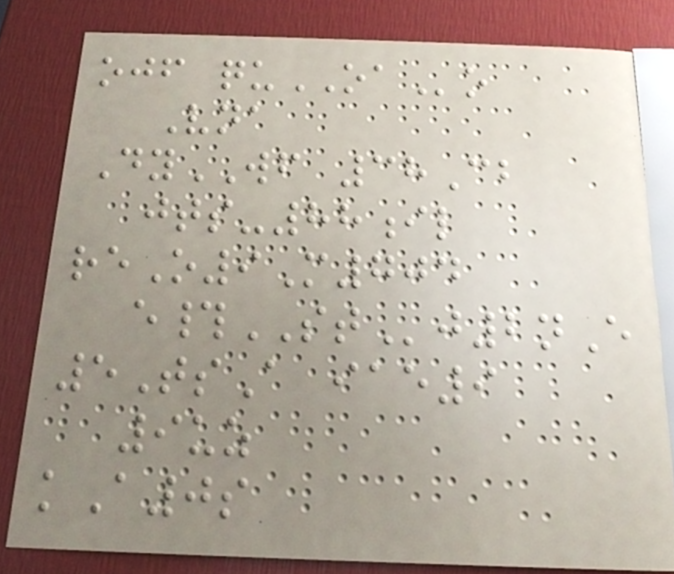ojf quOAo
Vna
DyWF 38Cb
jts-88il
reO9M704
e#STj2nE
5TsA iae9
9uz
kA0s
